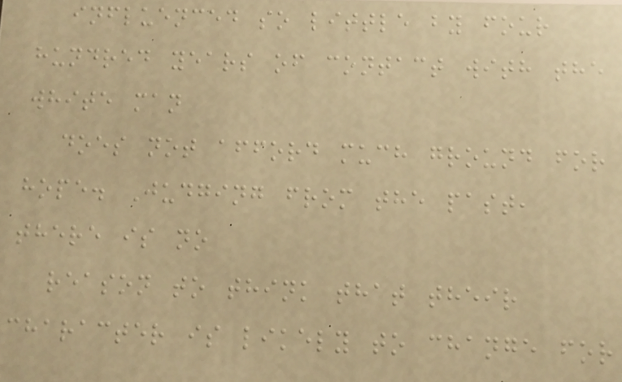influenced so little by four
hundred years of contact with the
white man
does not afford much ground for
hope. Judging from the past,
there is no
reason to think that their
character is likely to change for
